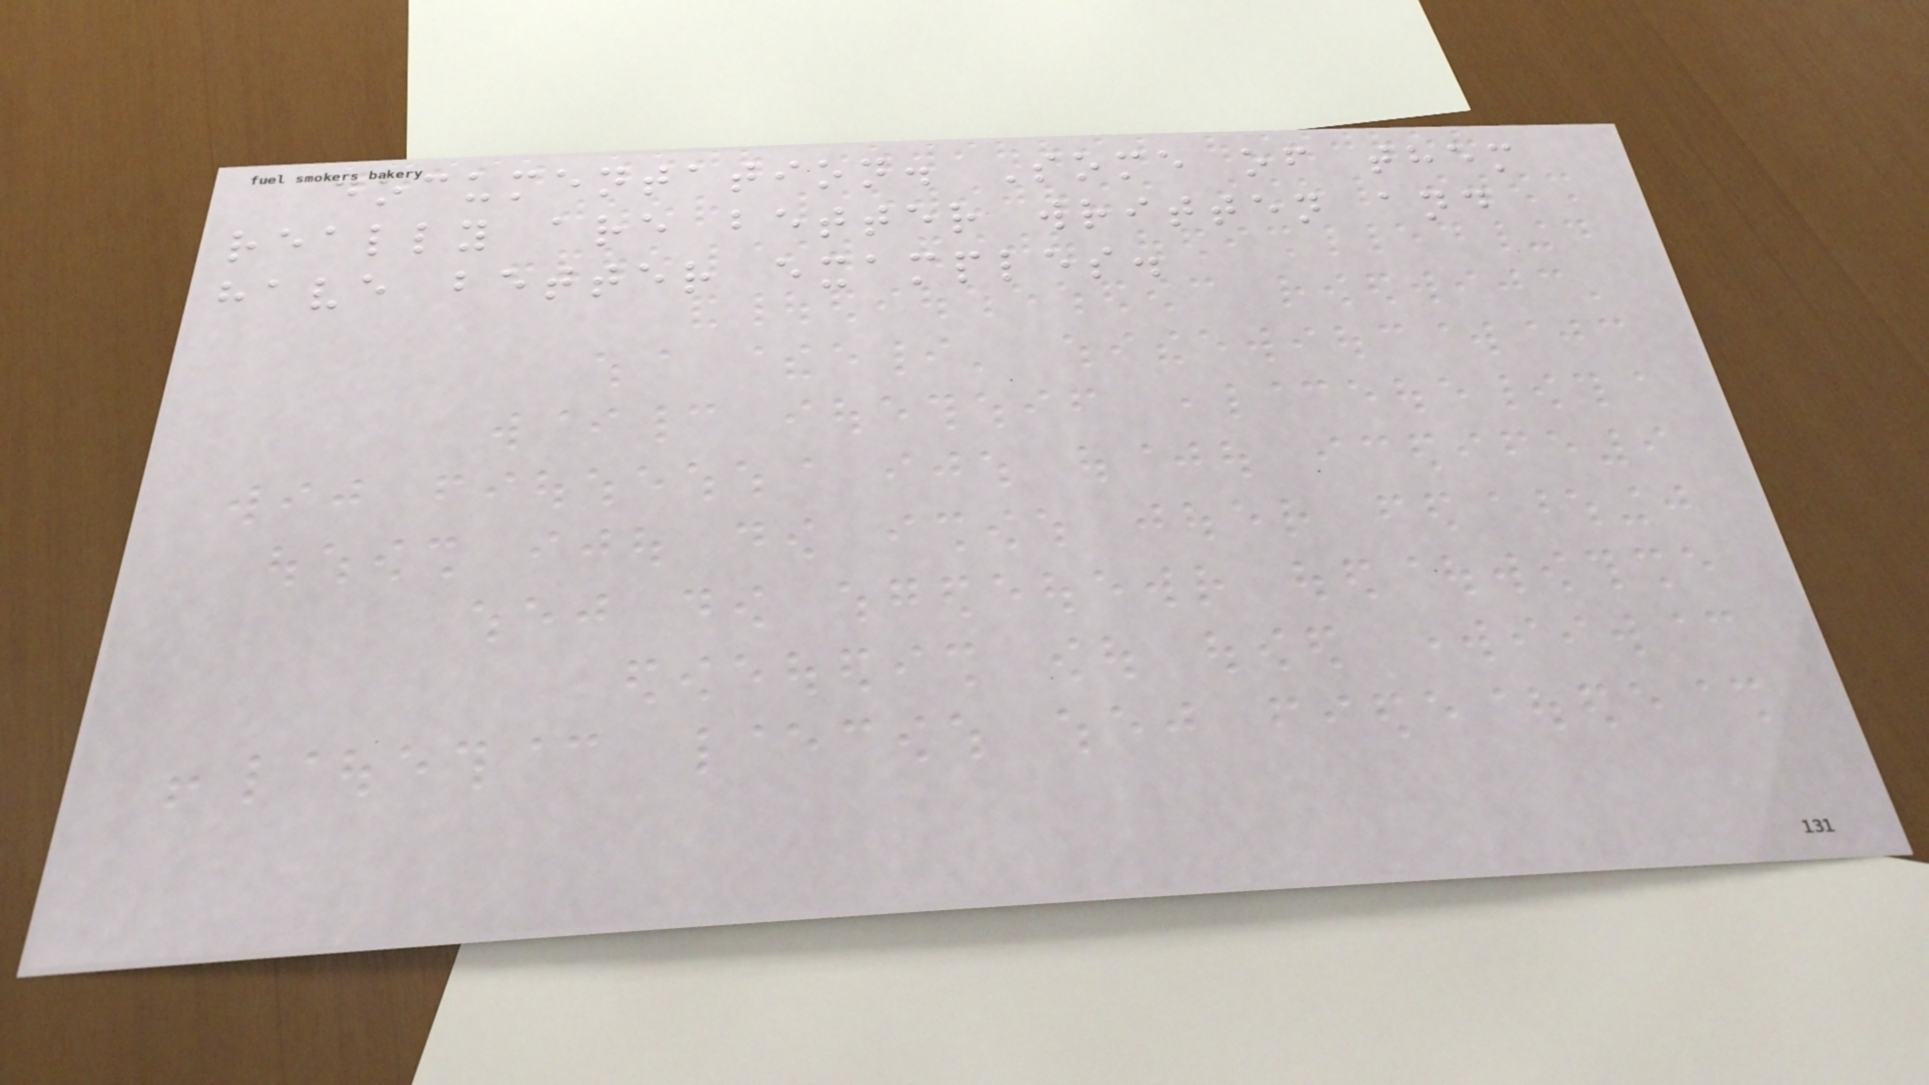documentation. Some of them
really are better written and
have better examples.
